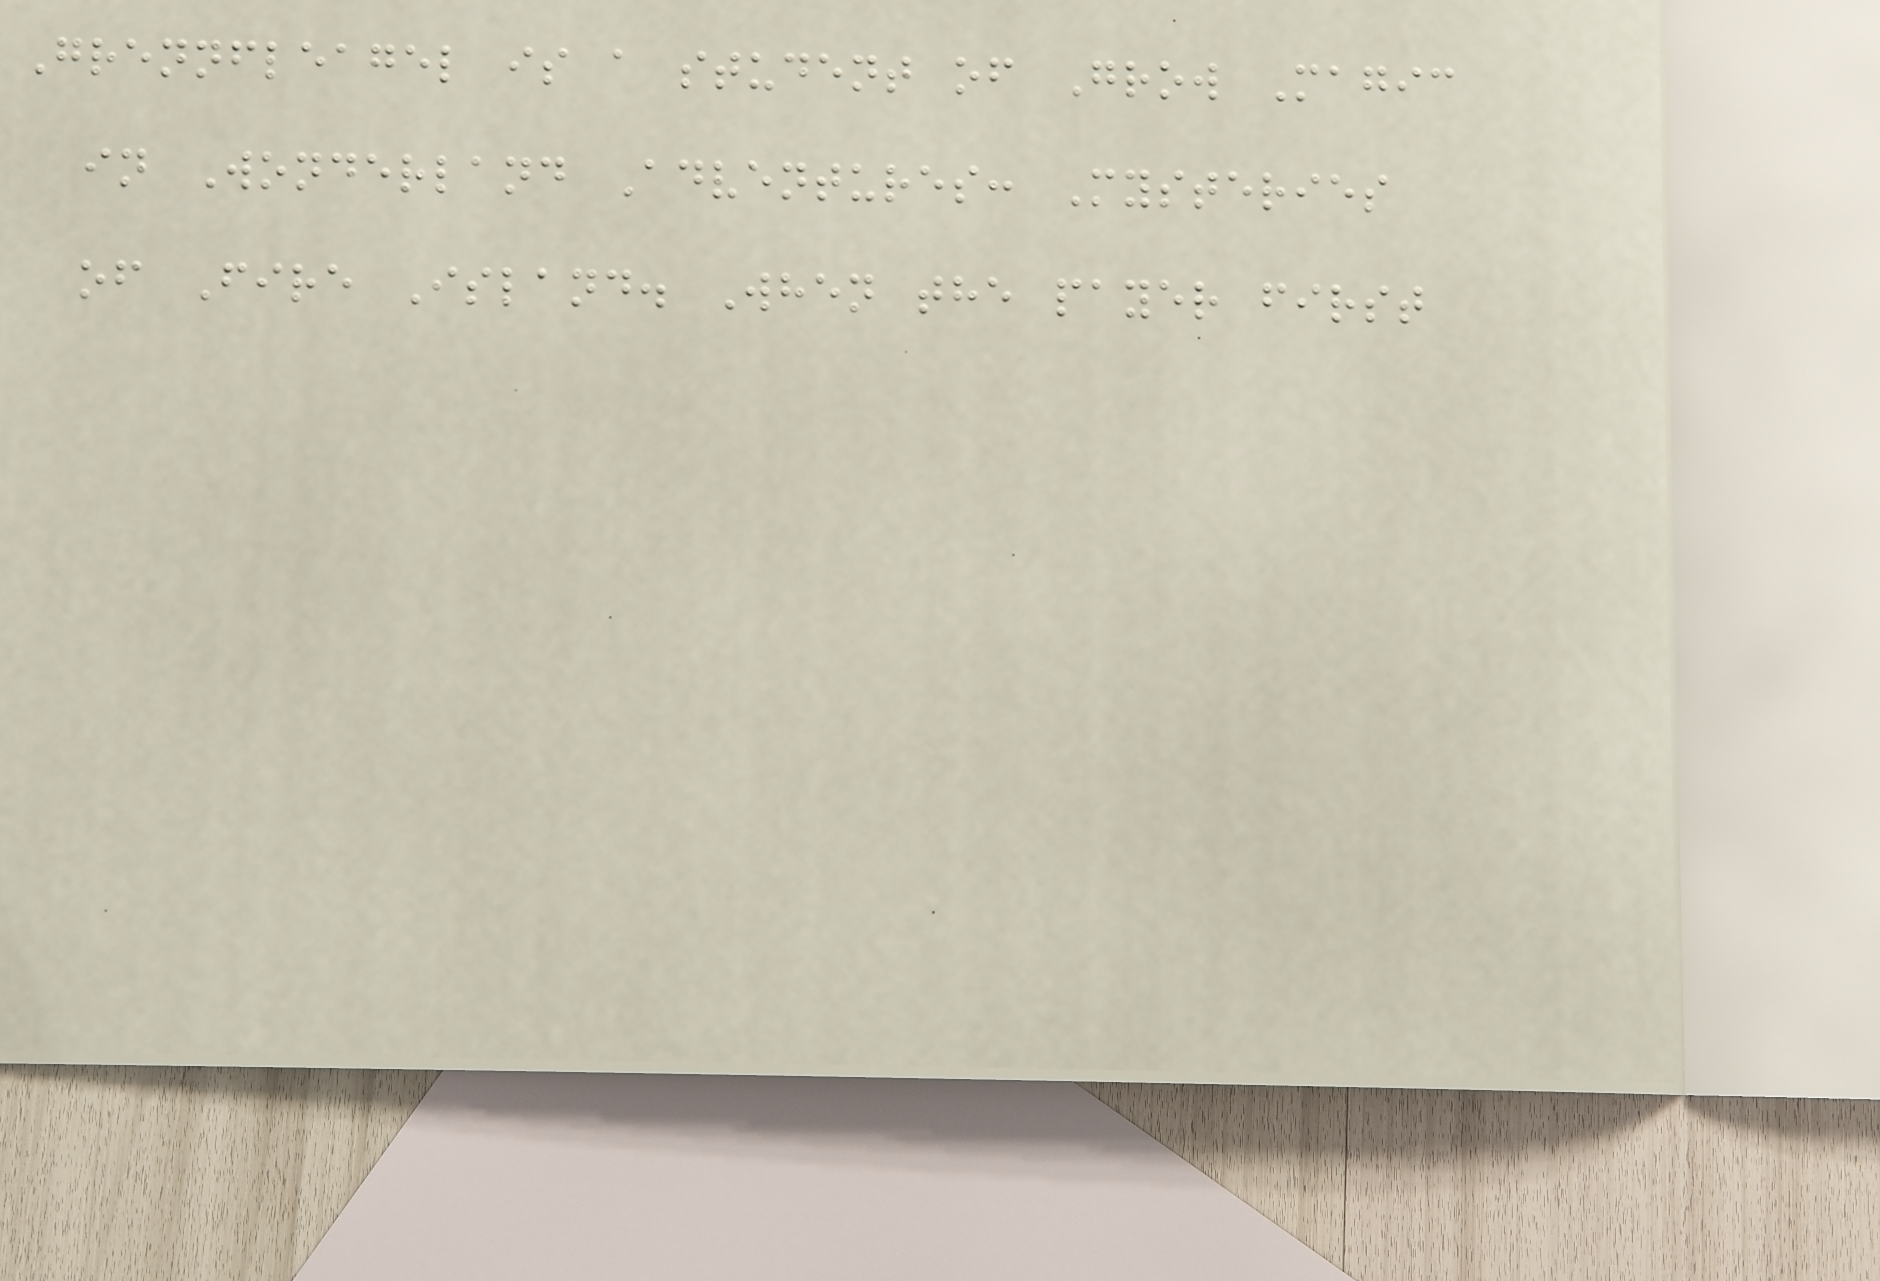Grennfleagel is a student of Grow Magic
in Wonderland Adventures: Mysteries
of Fire Island. When the payer first
